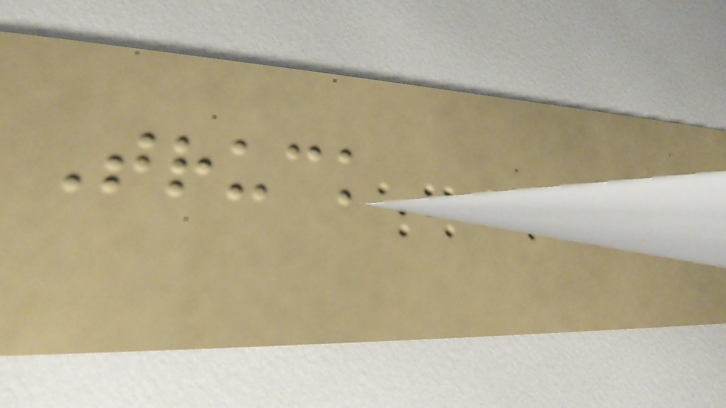Truck
